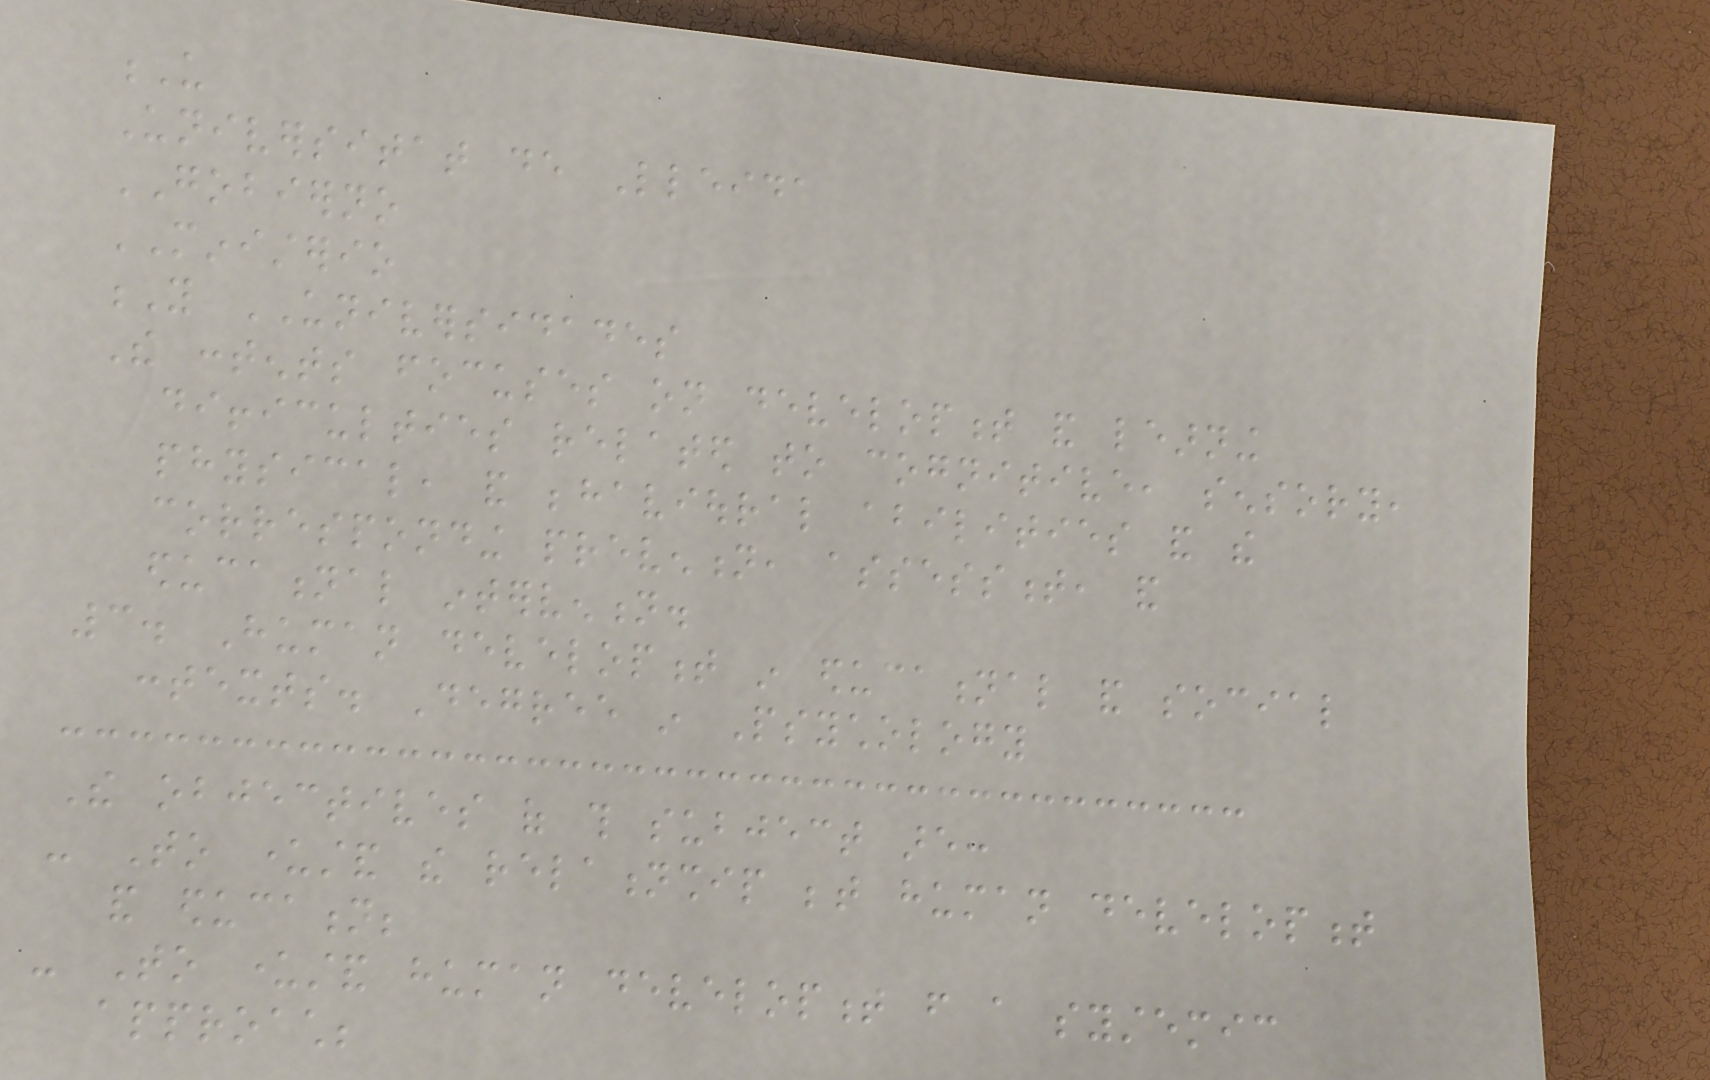U
Universitat de Lleida
GOBIERNO
MINISTERIO
Y UNIVERSIDADES
The contents focuses on development and learning
difficulties related to cognitive, sensory,
physical, and behavioural abilities and the
corresponding prevention, assessment, and
educational intervention.
3. Human development in educational and social
contexts. Degree in Psychology
The objectives of this subject are:
- To understand the relationship between human development
and education;
- To understand human development from a systemic
approach;
